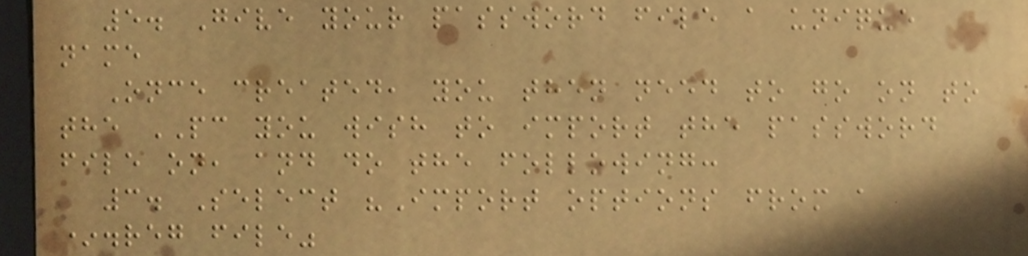5. Give your password file a unique
name
Once created, you then need to go on to
the PC you wish to import the password
file on, and do the following:
3. Select "Import options from a
*.reg file"
